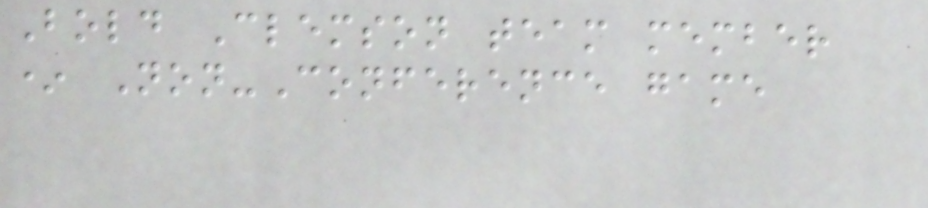Bold Clemson team member
* Non-Conference game
